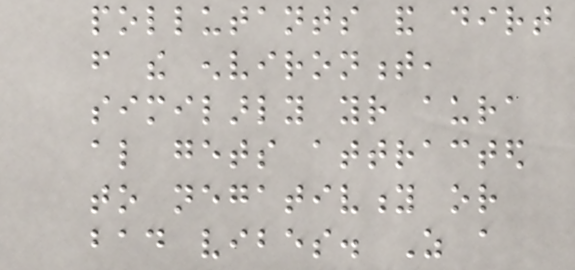pollutants and dirt
from the environment,
similarly your aura
also gets attracted
to negativity or
bad vibes. As a
